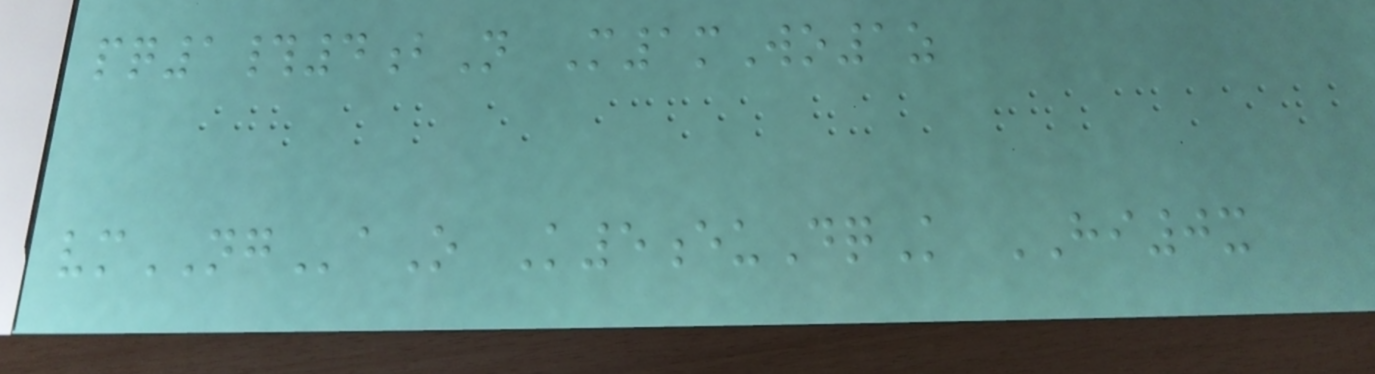pq1#4bN M1mWo1z
vmNGaO K5euDqK HI0x
